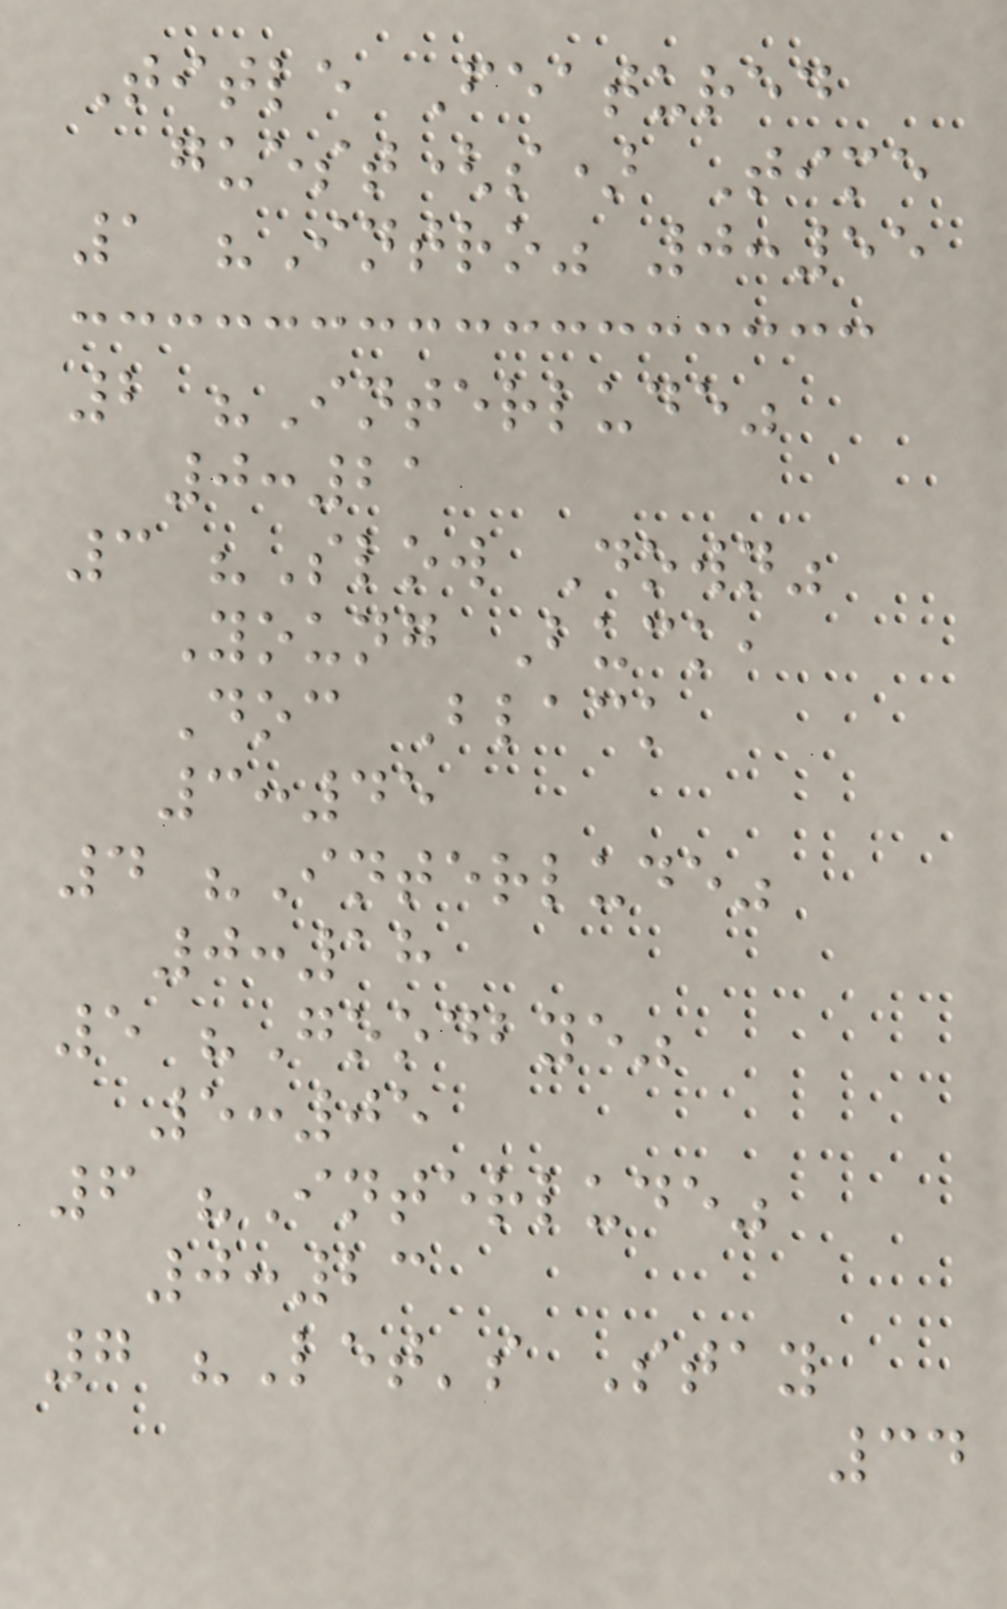Title Featured
guest(s) Time
1 "Intro" 0:55
2 "Interlude"
0:21
3 "Slow Down"
Young Buck,
Doc Black
3:45
4 "Interlude"
0:18
5 "Goodbye"
5:05
6 "Interlude"
0:23
7 "Let's Stay
34
